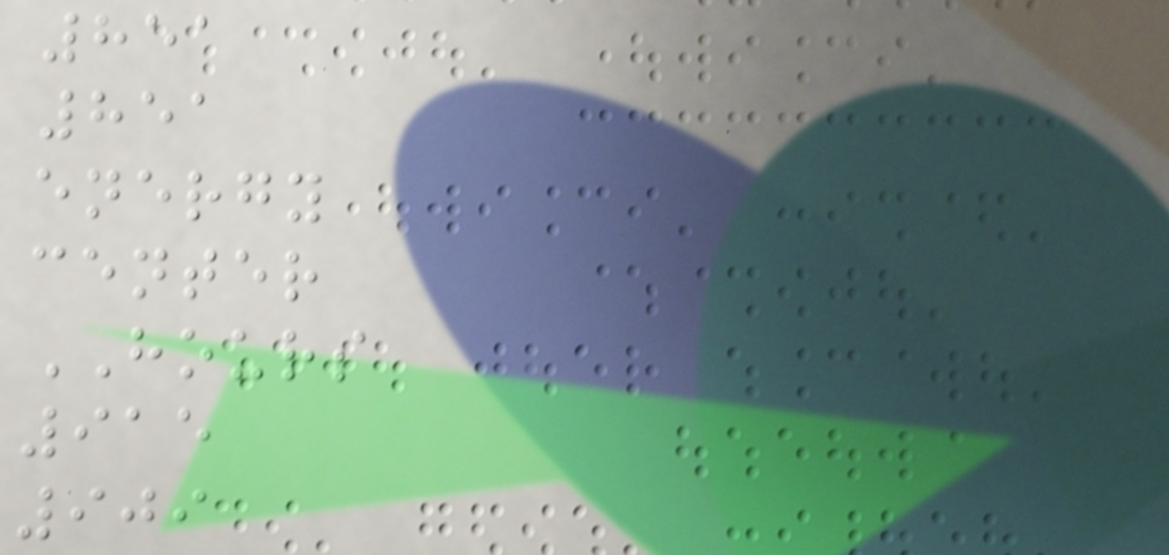851
851
energy
center
HOURS
915
909
